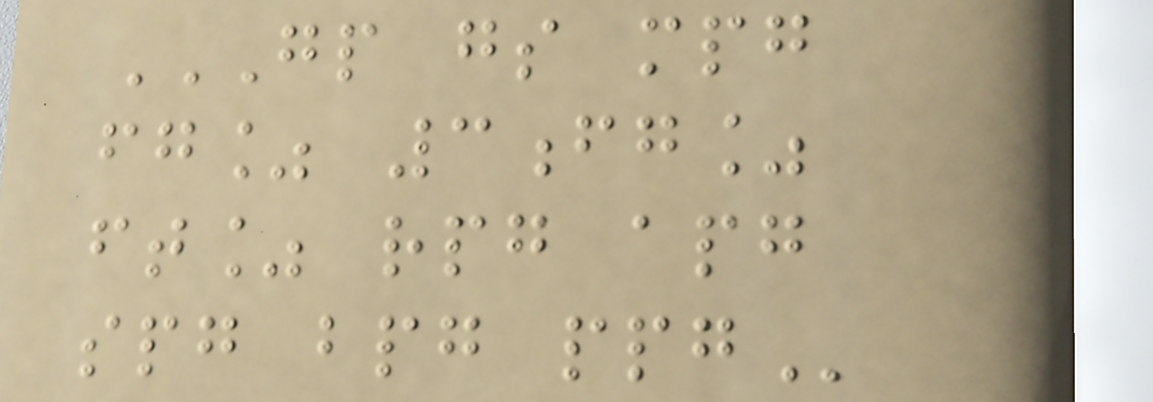GP GS MPG
FG% 3FG%
FT% RPG APG
SPG BPG PPG
